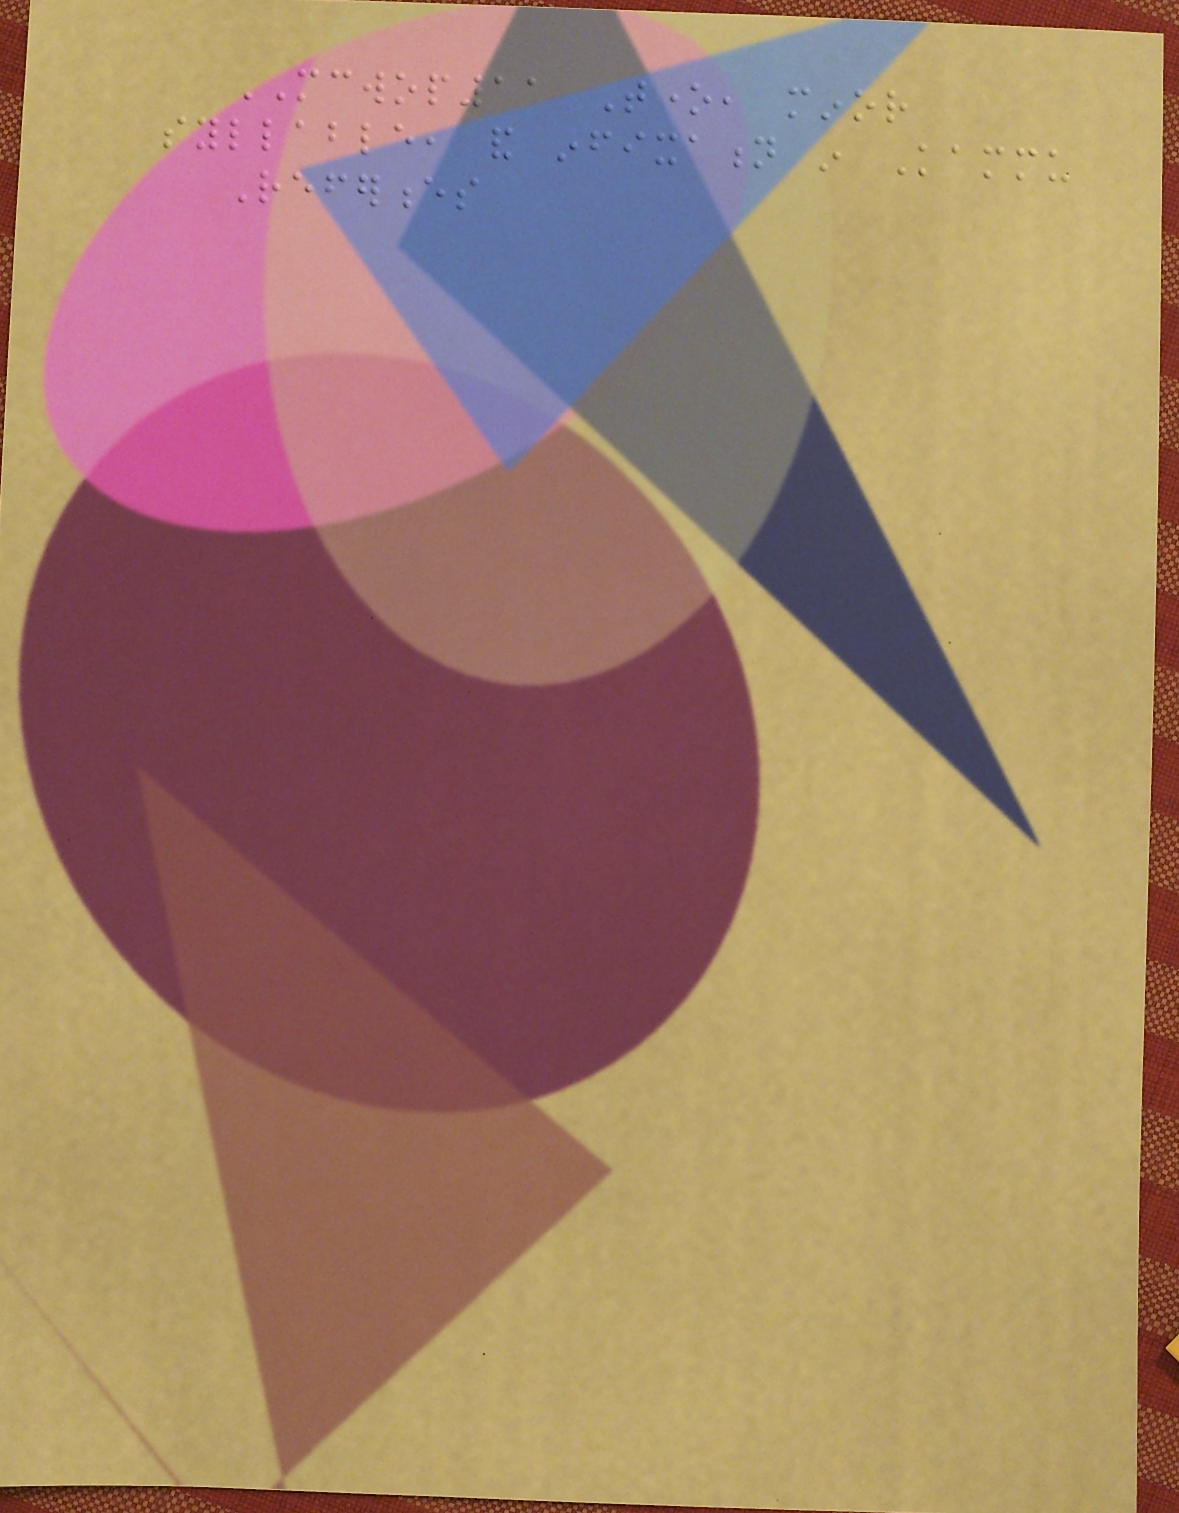MCWOP11 Tone, minor
syllable, and infixation in Kammu
References
